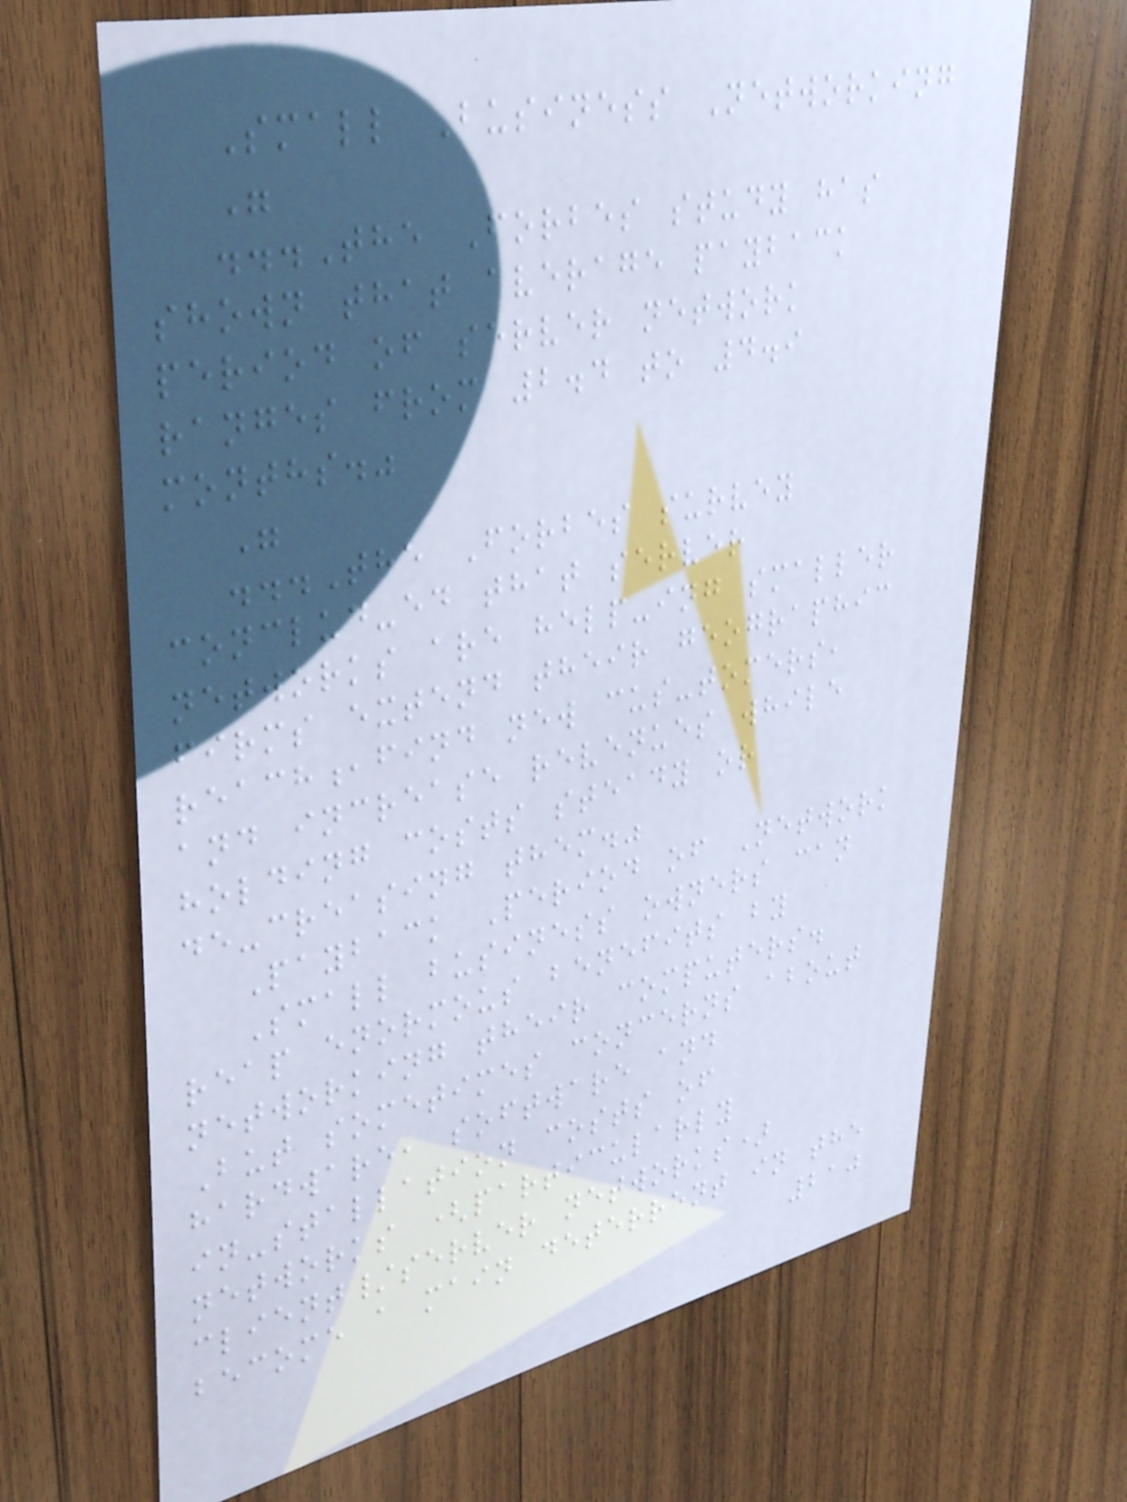Small Business Networking
"
...The Forbes study has
shown that average payback
period of server network
ranges from 2.4 to 4.9
months."
"
...The Forbes survey
conclud-ed that server
networks are help-ing smaller
firms extend their geographic
reach,find new cus-tomers,
and increase revenues while
holding costs steady or
de-creasing them."
Payback Period of Network
Small business owners can
reap enormous benefits by
networking their computers.
But sometimes concerns about
hardware, software and
in-stallation costs of
networks (particularly
client/server networks)
become a main deterrent in the
210
